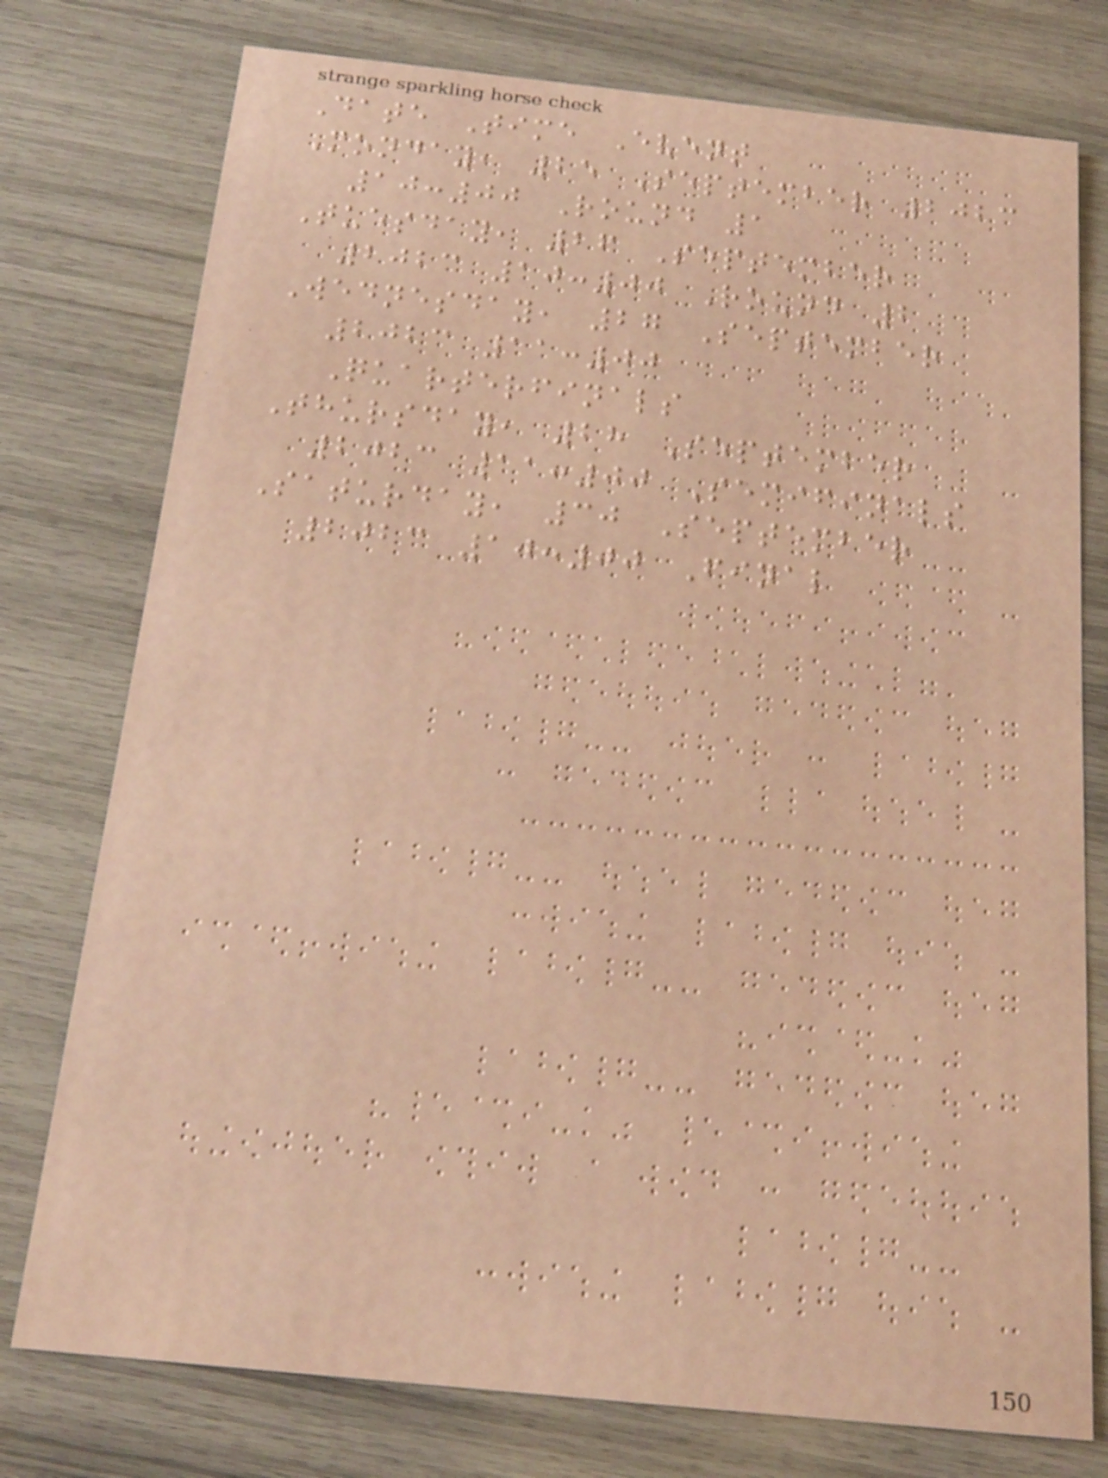Date Time Event
Monday, 25 September 2023
10:00 Round 1
Tuesday, 26 September
2023 10:00 Round 2
Wednesday, 27 September
2023 11:00
Quarterfinals
Thursday, 28 September
2023 11:00 Semifinals
Saturday, 30 September
2023 10:00 Final
